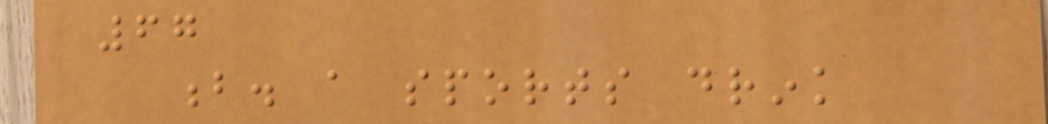67
b. a sports drink
